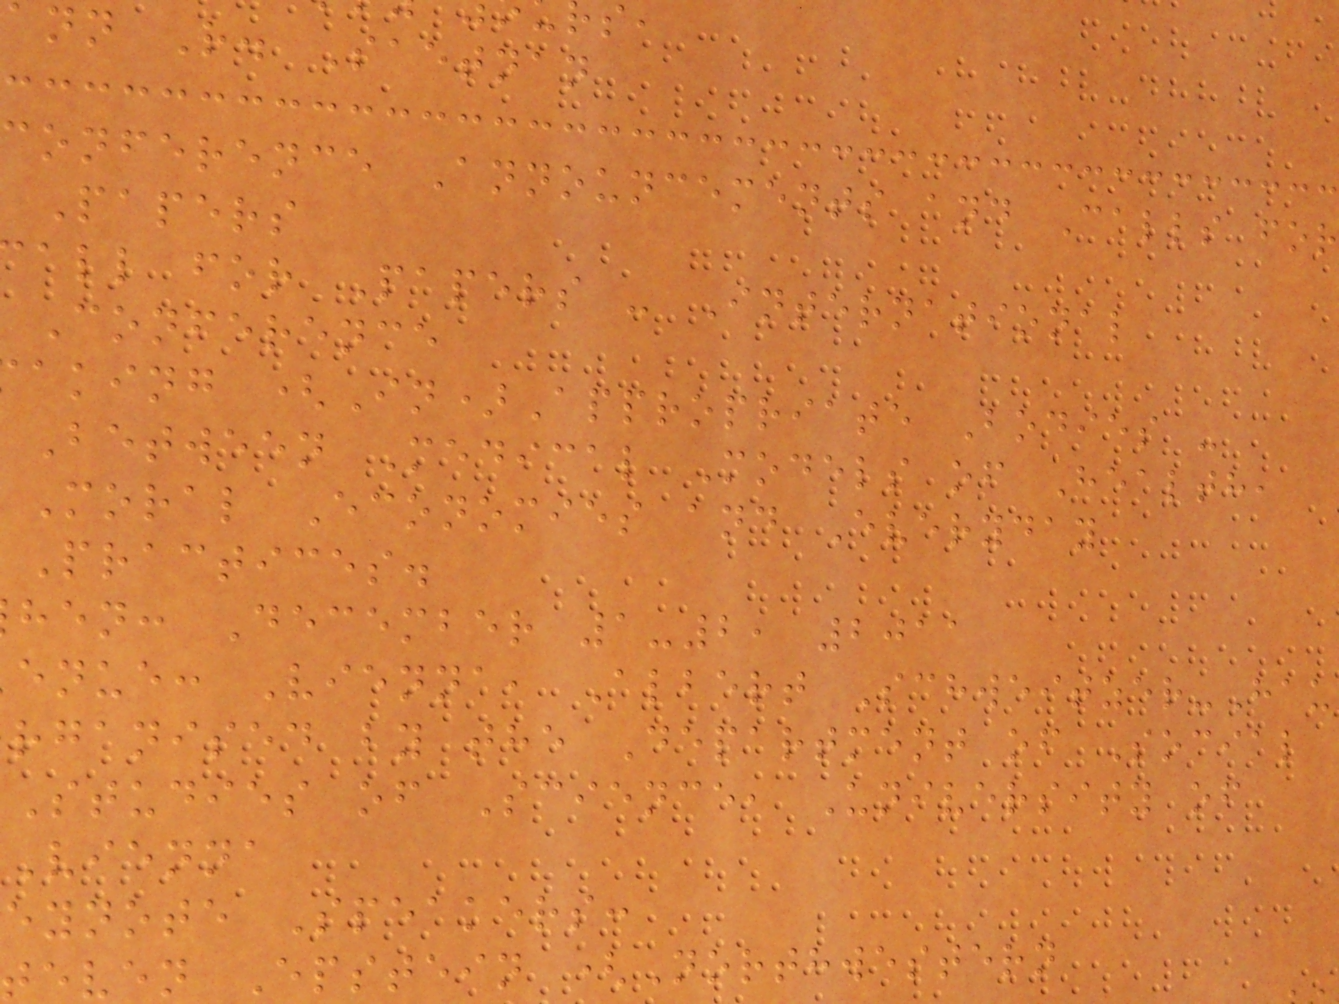nn R. Saetnan
conference Announcements and Calls for
Papers
all for Papers - International
Conference
aking (In)Appropriate Bodies -
Between Medical Models of Health,
Moral Economies and Everyday
Practices.
hen: December 1-2, 2011
enue: Vienna, Albert Schweitzer-Hau
rganised by the Department of Social
Studies of Science, University of
Vienna
eynote Speakers:
teven Epstein (Northwestern
